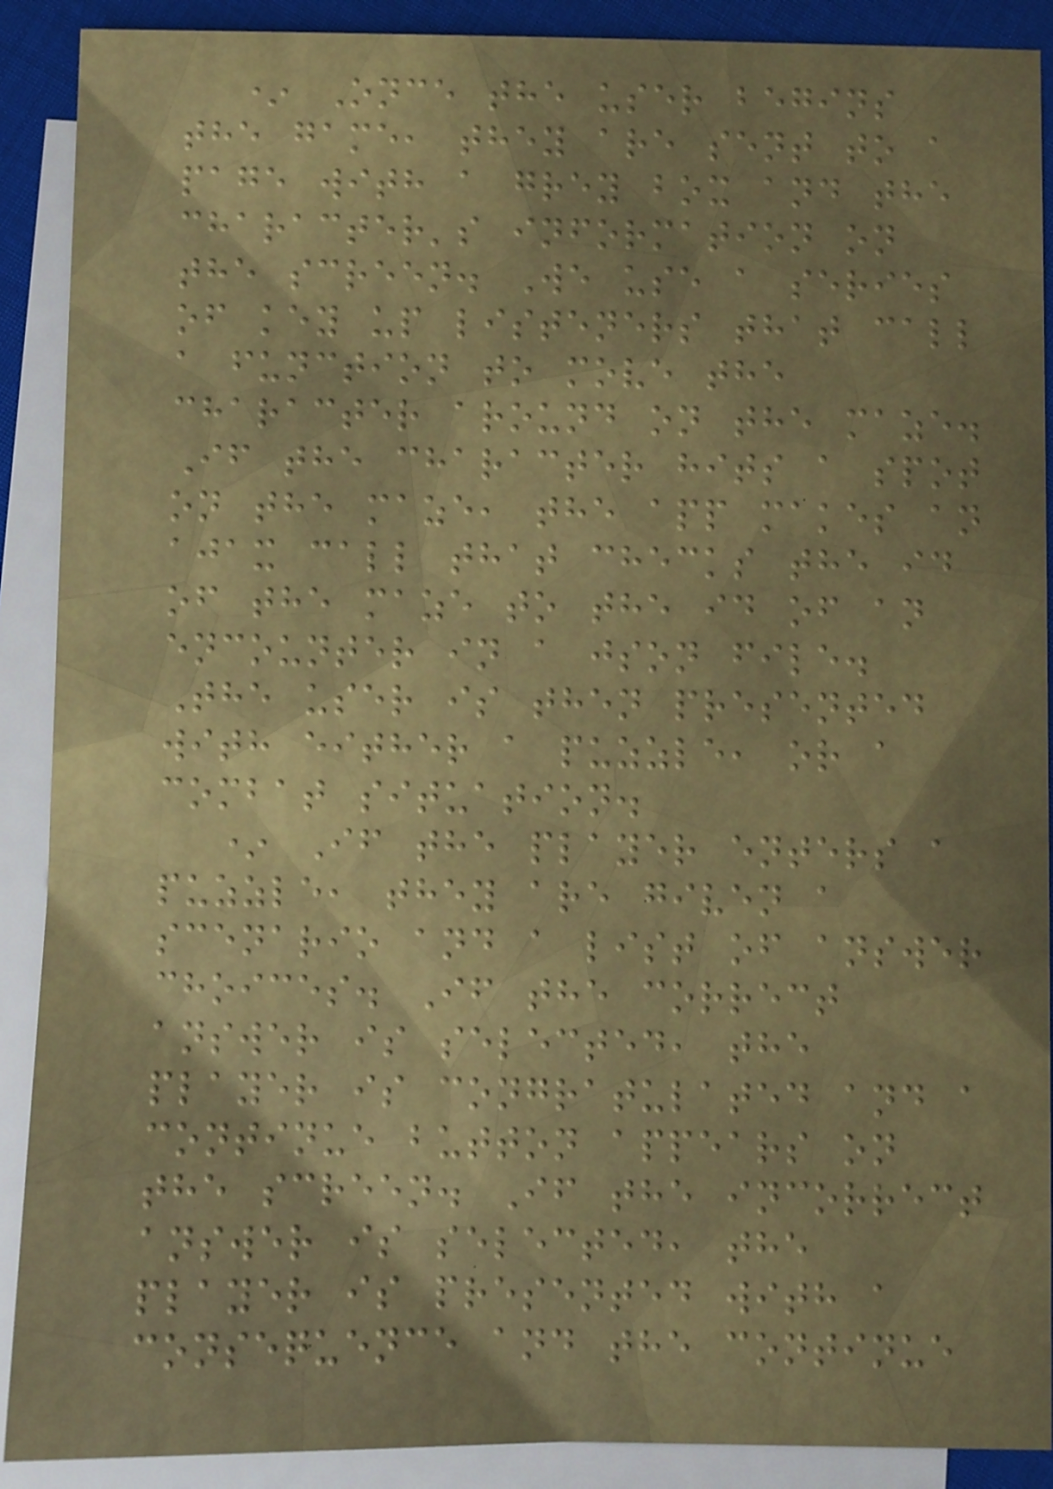* Once the user begins
the game, they are sent to a
page with a grey box and the
character's information on
the screen. We use a series
of key up listeners that call
a function to move the
character around on the maze.
If the character hits a spot
on the maze, the app makes an
ajax call that checks the id
of the maze to the id of an
encounter in a json file.
The user is then presented
with either a puzzle, or a
combat situation.
* If the player enters a
puzzle, they are given a
scenario and a list of answer
choices. If the correct
answer is selected, the
player is congratulated and a
continue button appears on
the screen. If the incorrect
answer is selected, the
player is presented with a
consequence and the continue
